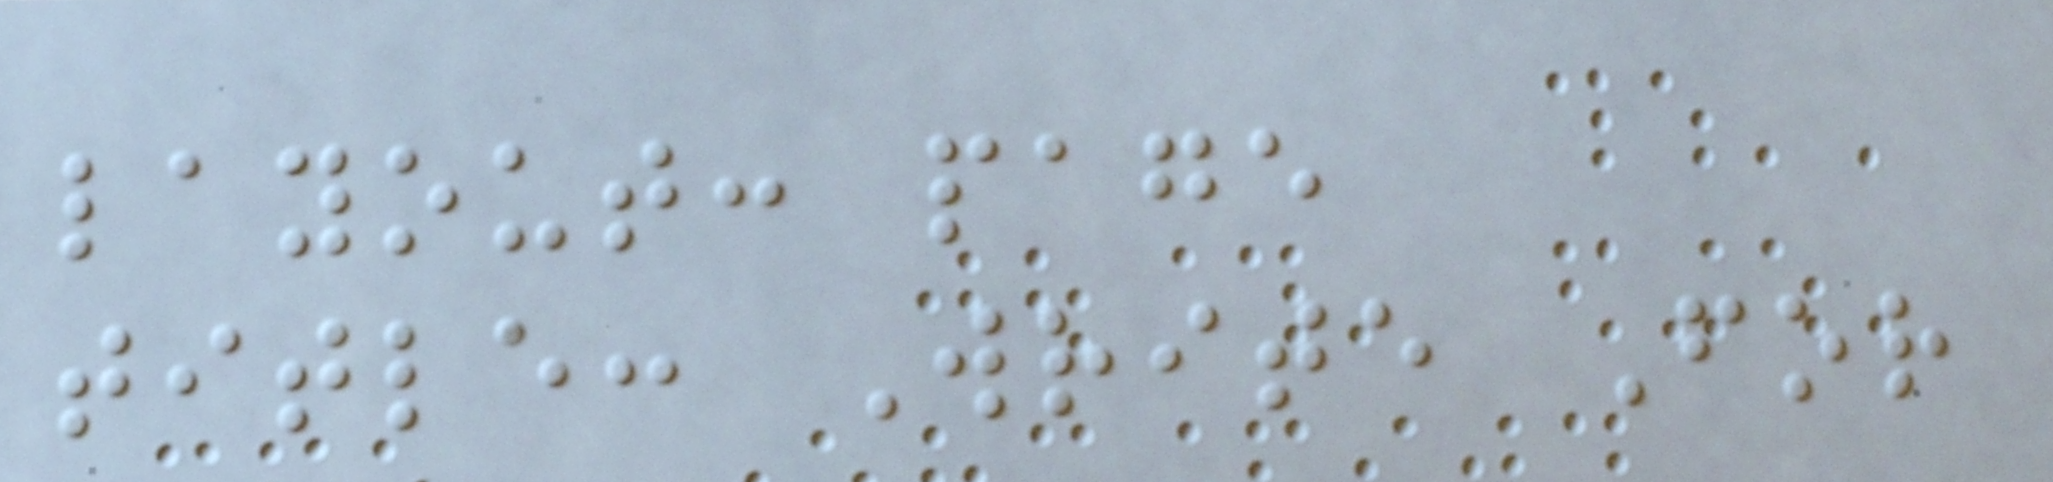layout: page
title: Write For
